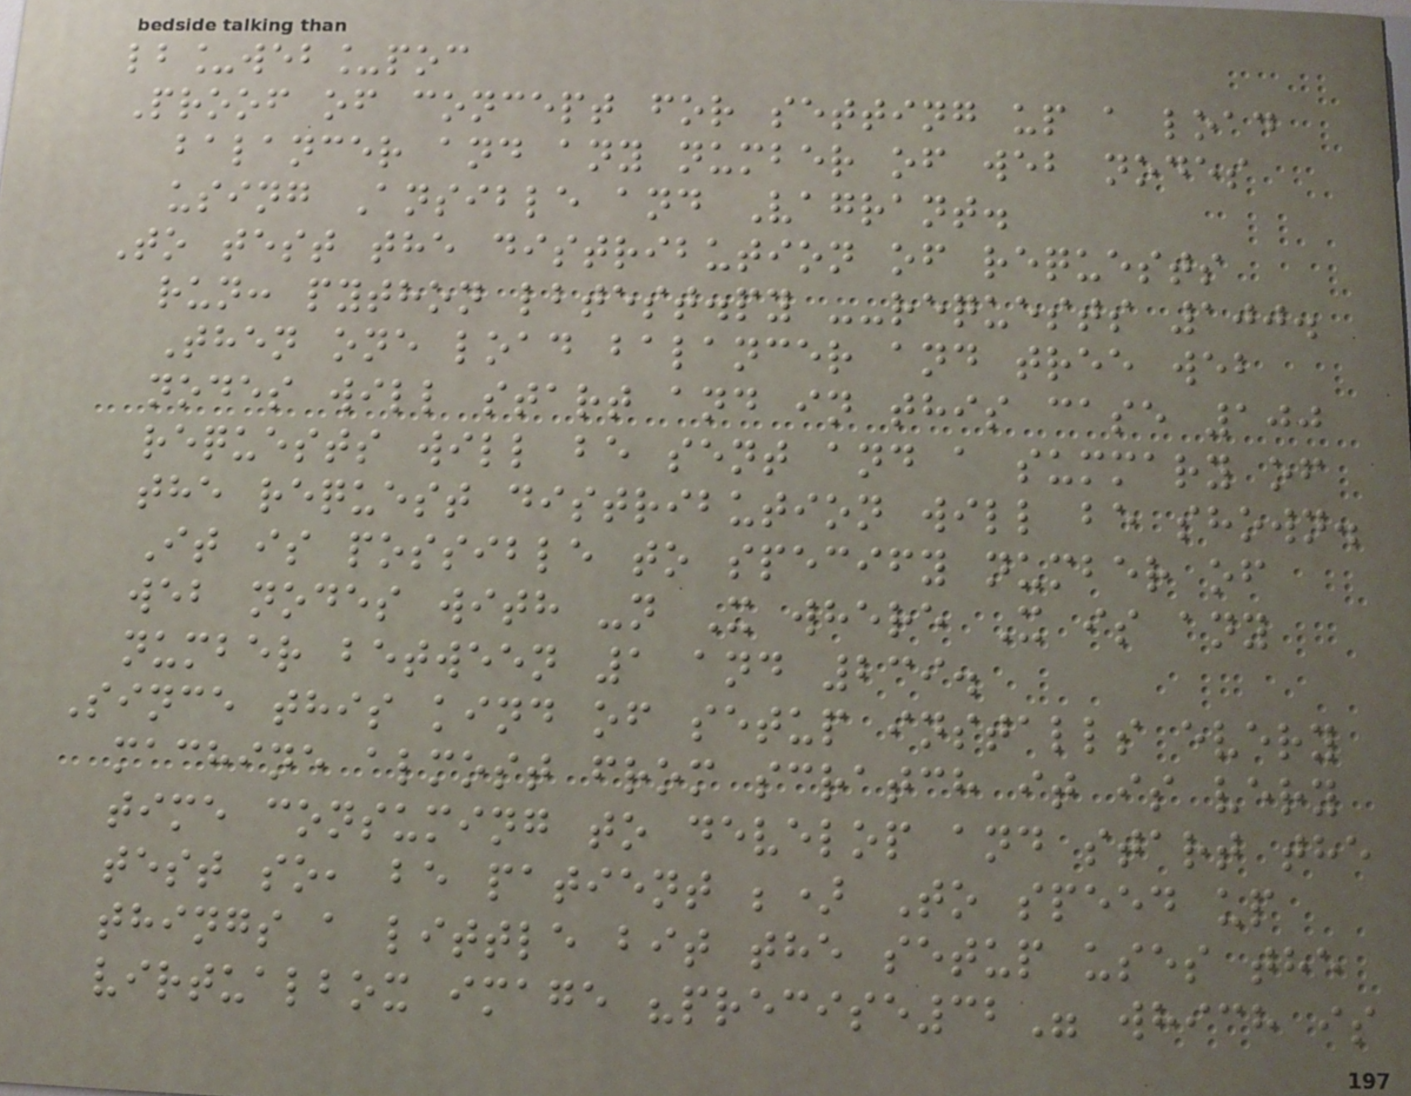lb_web_poc
Proof of concept for setting up a load
balancer and any number of web nodes
using Ansible and Vagrant.
To test the distribution of requests
run: python lbtest.py --requests 100.
Then one load balancer and tree web
nodes will start and in this case 100
requests will be sent and a summary of
the request distribution will be shown.
It is possible to specify number of
web nodes with -n X where X is any
number between 1 and 239.
Since this kind of setup installs every
machine almost from scratch it is very
time consuming to develop and start the
test so, be patient ;) To speed up
things a little bit the setup uses the
virtualbox image "precise32" which is
